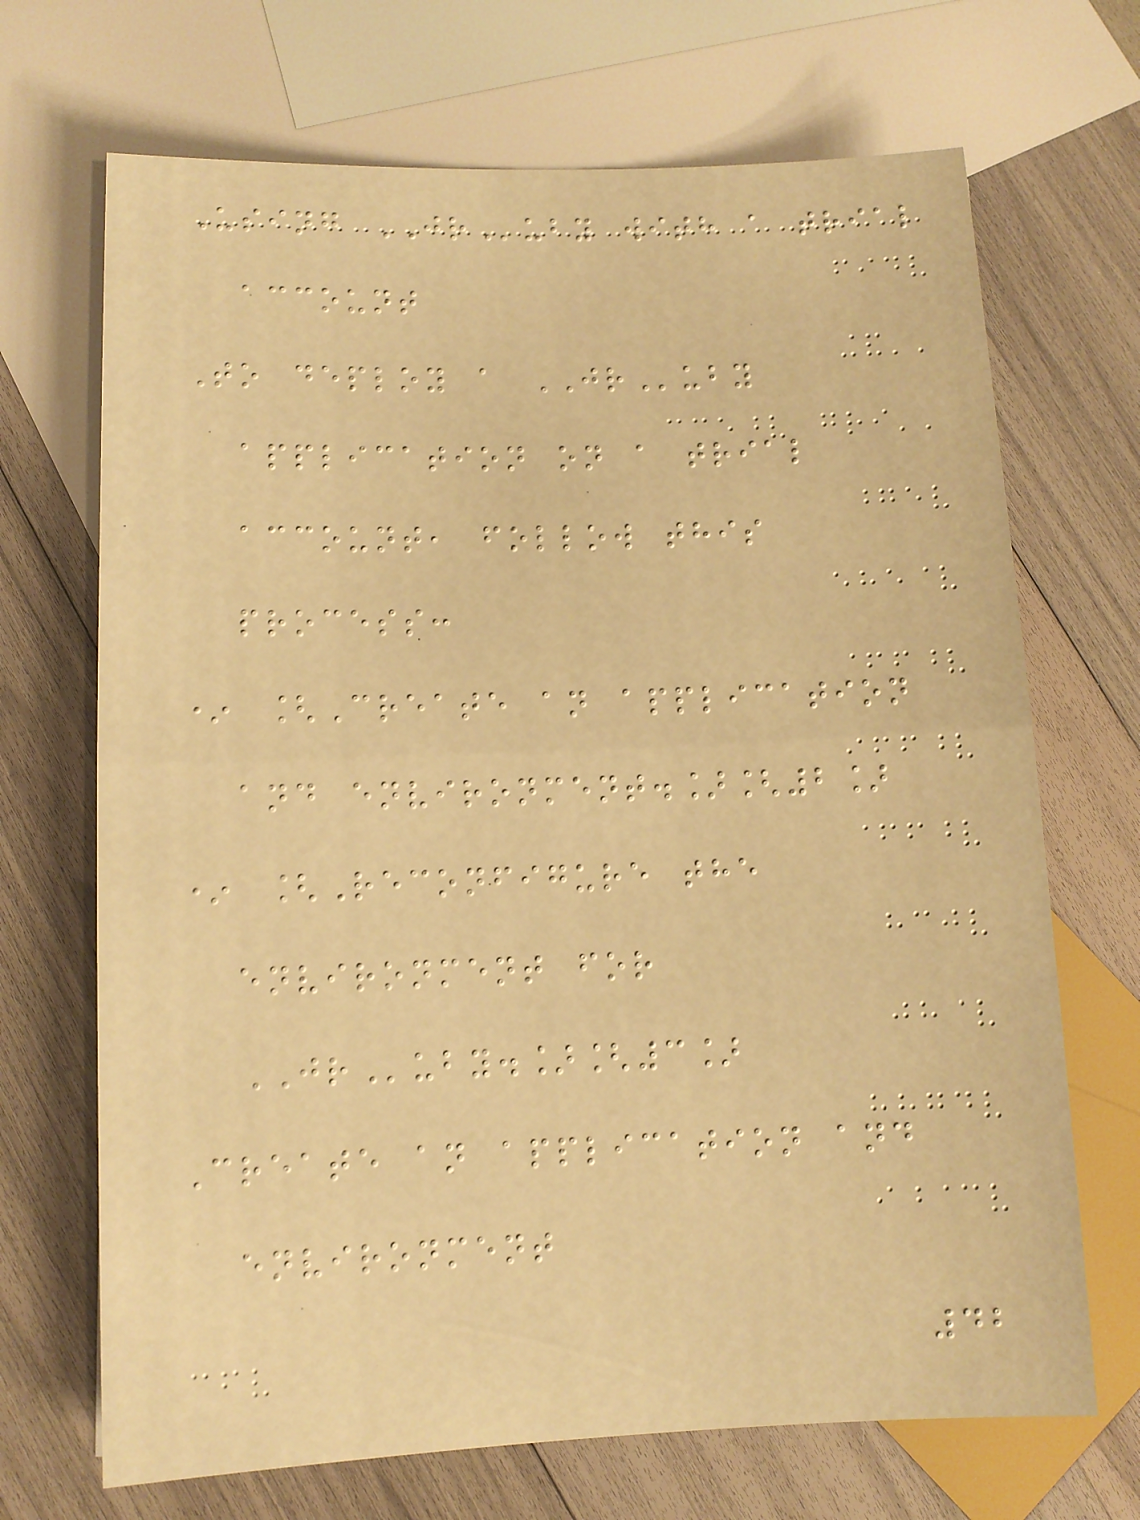Using JRuby with a trial
account
To deploy a JRuby
application on a trial
account, follow this
process:
* [Create an application
and environment.][2]
* [Reconfigure the
environment for
JRuby.][3]
Create an application and
environment
42
